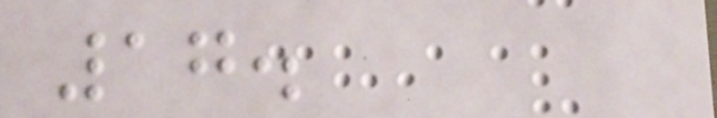17.
